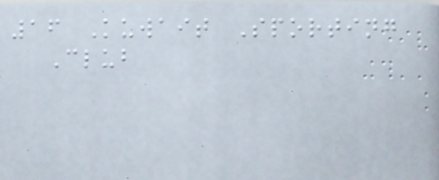16 Kuwait Sporting
Club
